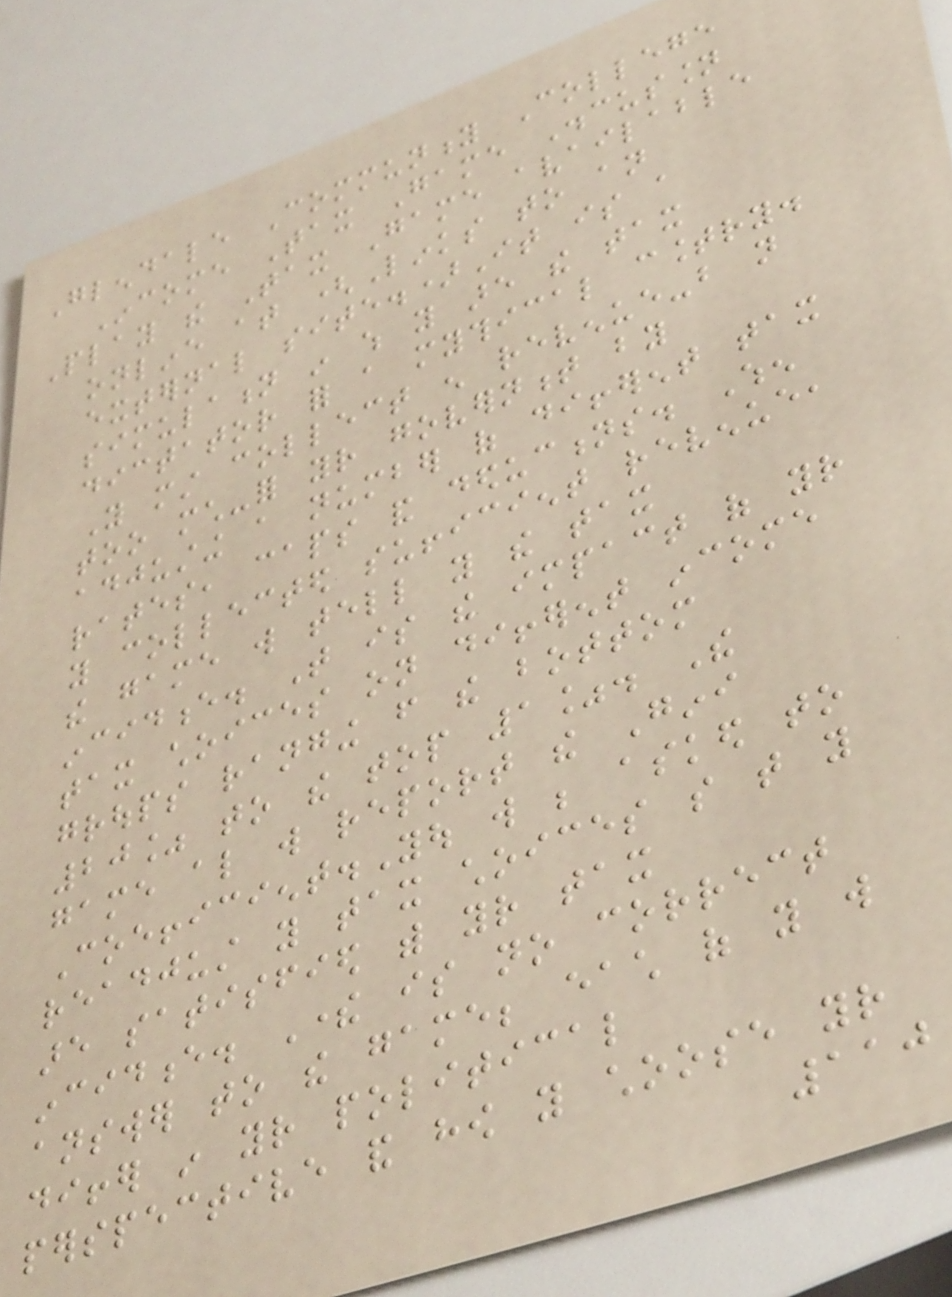Glendale Community College
Income Tax Game Discussion
Play the Tax Game available
online at (Links to an
external site.)It is a
simulation in which you are the tax
dictator for a mythical country.
You must collect enough revenue-but not
too much-for your government by
adjusting a number of different tax
rates, caps and deductions. When
you collected sufficient revenue,
the game will tell you the tax
incidence. That is the impact of your
tax choices on different income
groups ranging from the bottom
20% to the top 1%. The
game also will report the Gini
Coefficient.You will be asked to
readjust you tax choices so that you
are satisfied with your tax
incidence. There is no correct
answer to the game; each of you will
differ in your political
perspective and how you choose your
110
